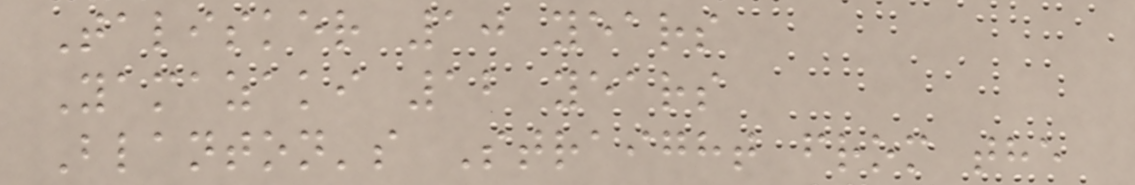Talisker 10 years
Yamazaki 12 years
Blanton's Straight from the
